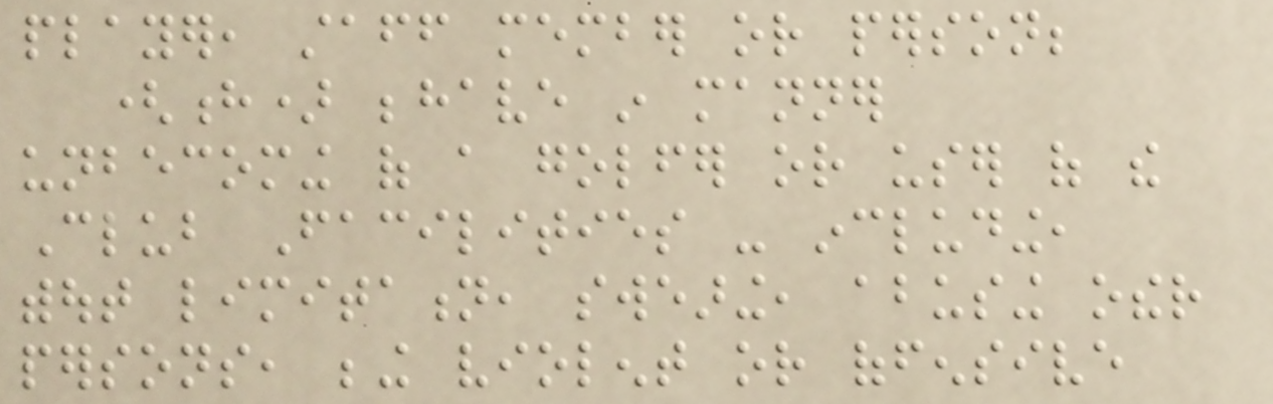player, staff member or person;
(h) behave in manner
unbecoming of a golfer or user of the
Club Facilities - including,
without limitation, swearing, abusing other
persons, being violent or offensive
